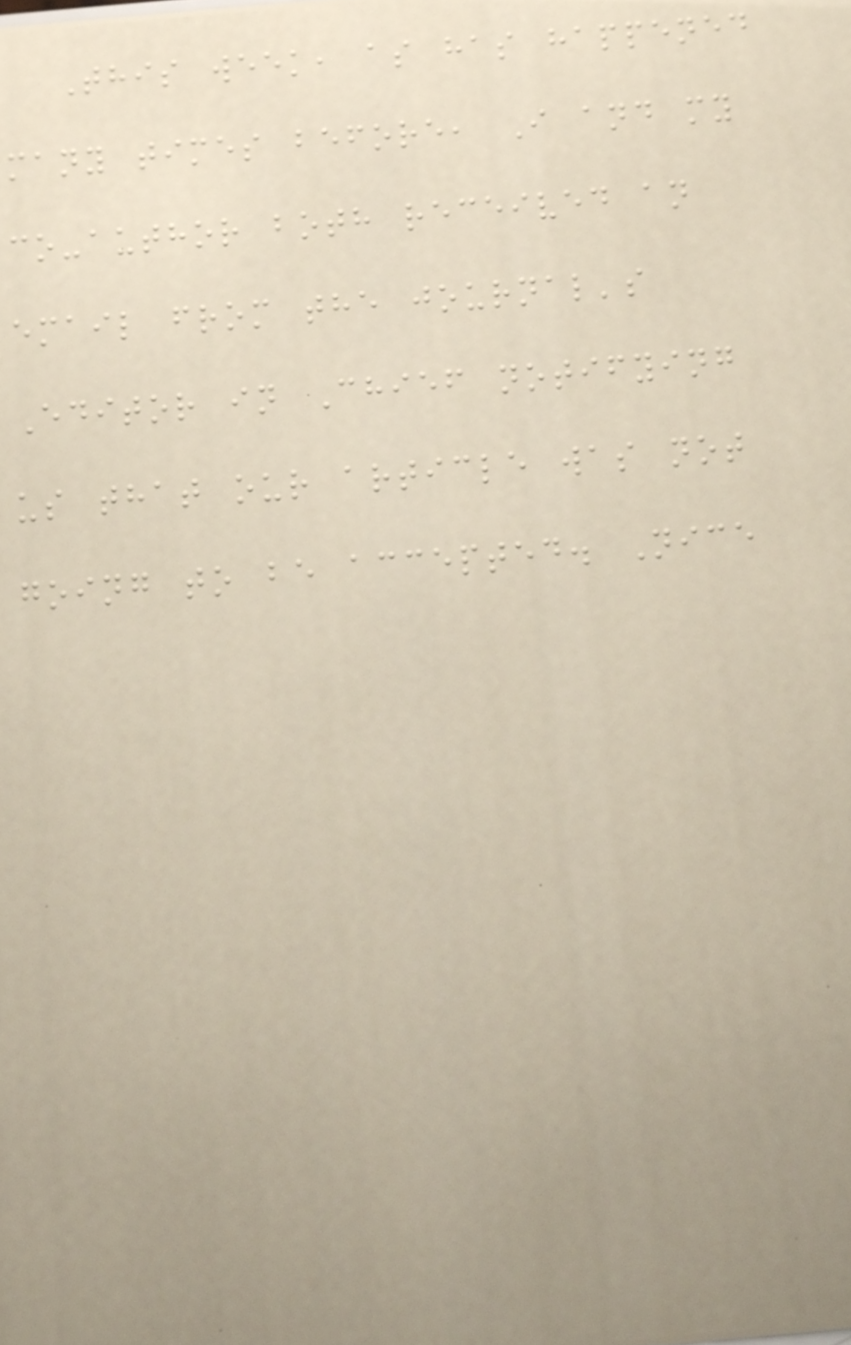This week, as has happened
many times before, I and my
co-author both received an
email from the journal's
Editor in Chief notifying
us that our article was not
going to be accepted. Nice
